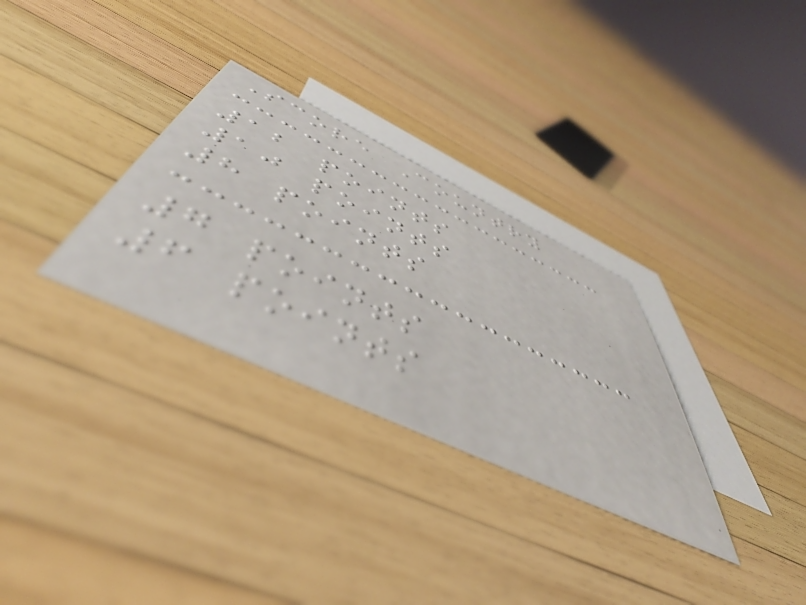Score Country
12 points
10 points
8 points
7 points
6 points
